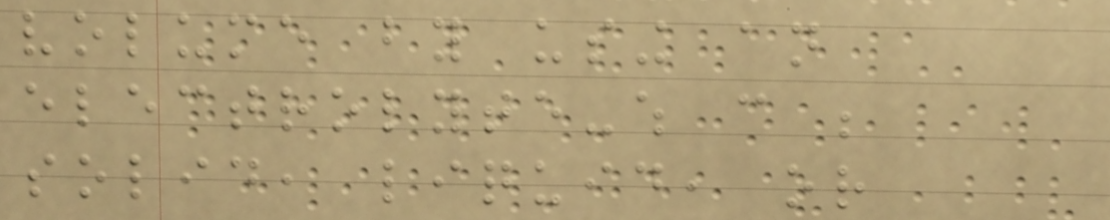volume by using an
electrolyte-which can be
solid, liquid, or
